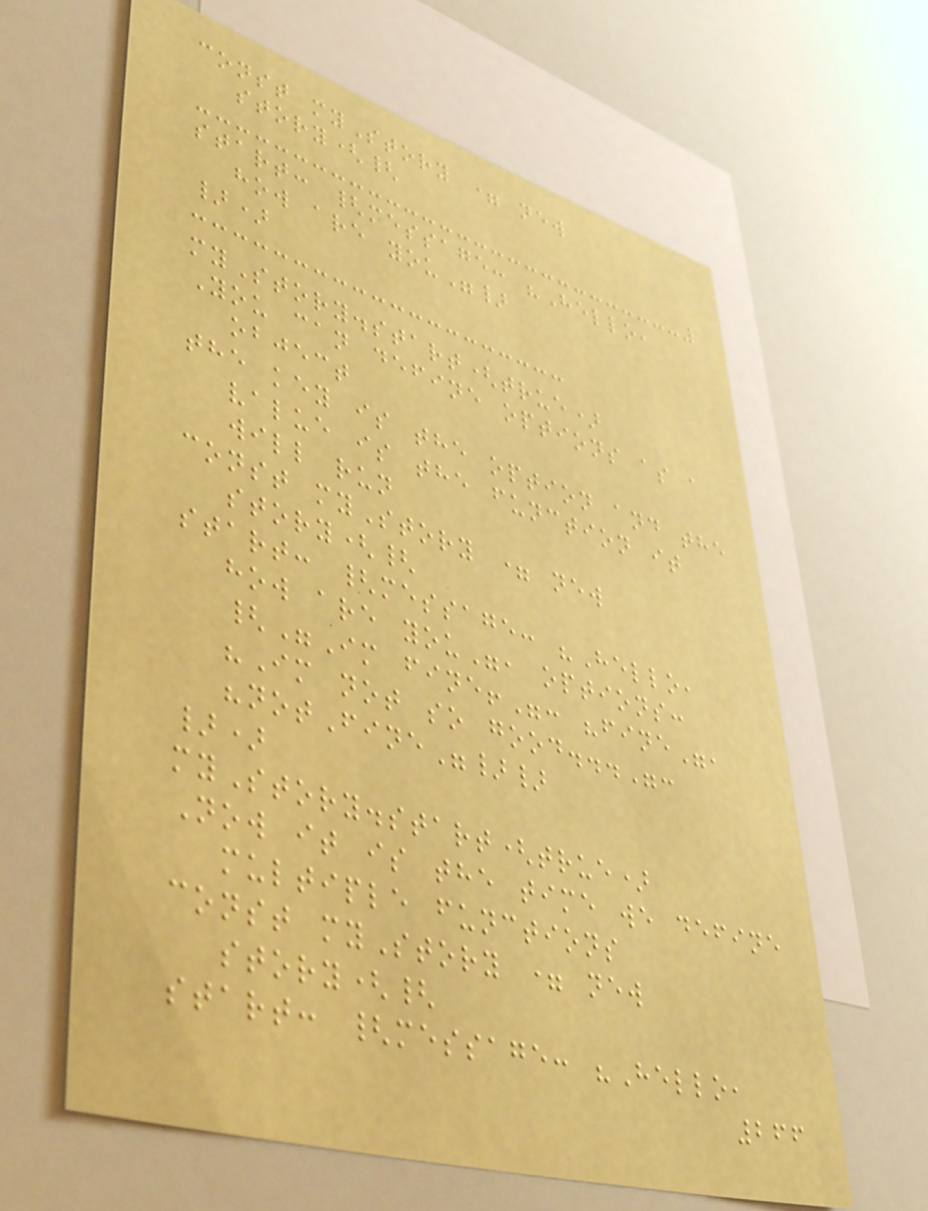const myStory = new
story({
start: {message: "Hello,
how are you"}
})
myStory.start(true)
You can define options as a
object
the key is the option and the
value is the function it
will run
const myStory = new
story({
start: {message: "Hello,
how are you", options:
{"Im fine!": "fine",
"Im not so good...":
"notFine"}}
})
myStory.start(true)
Now it is the time we define
multiple functions
const myStory = new
story({
start: {message: "Hello,
266
